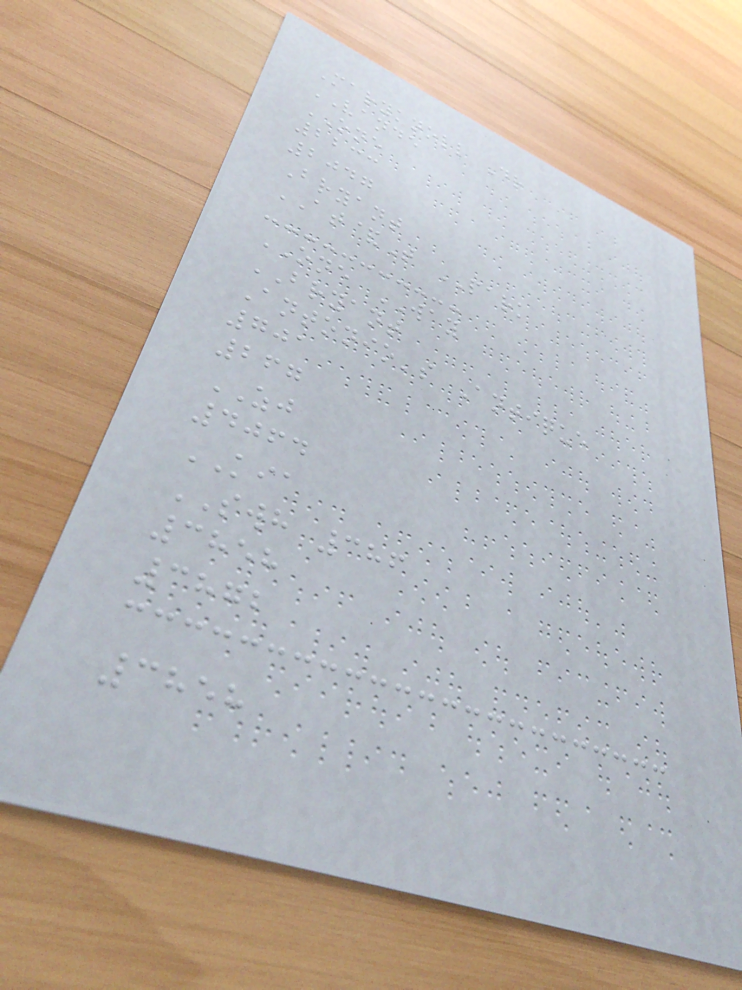Maryknoll Dr
VANDE
ONE
2233
2047
Bryant
AT&T PARK
ONE WAY
BRYANT
Antonio's Antique
701
267
ZJ
4064
KIA
SWH 386
3858
3872
3858
